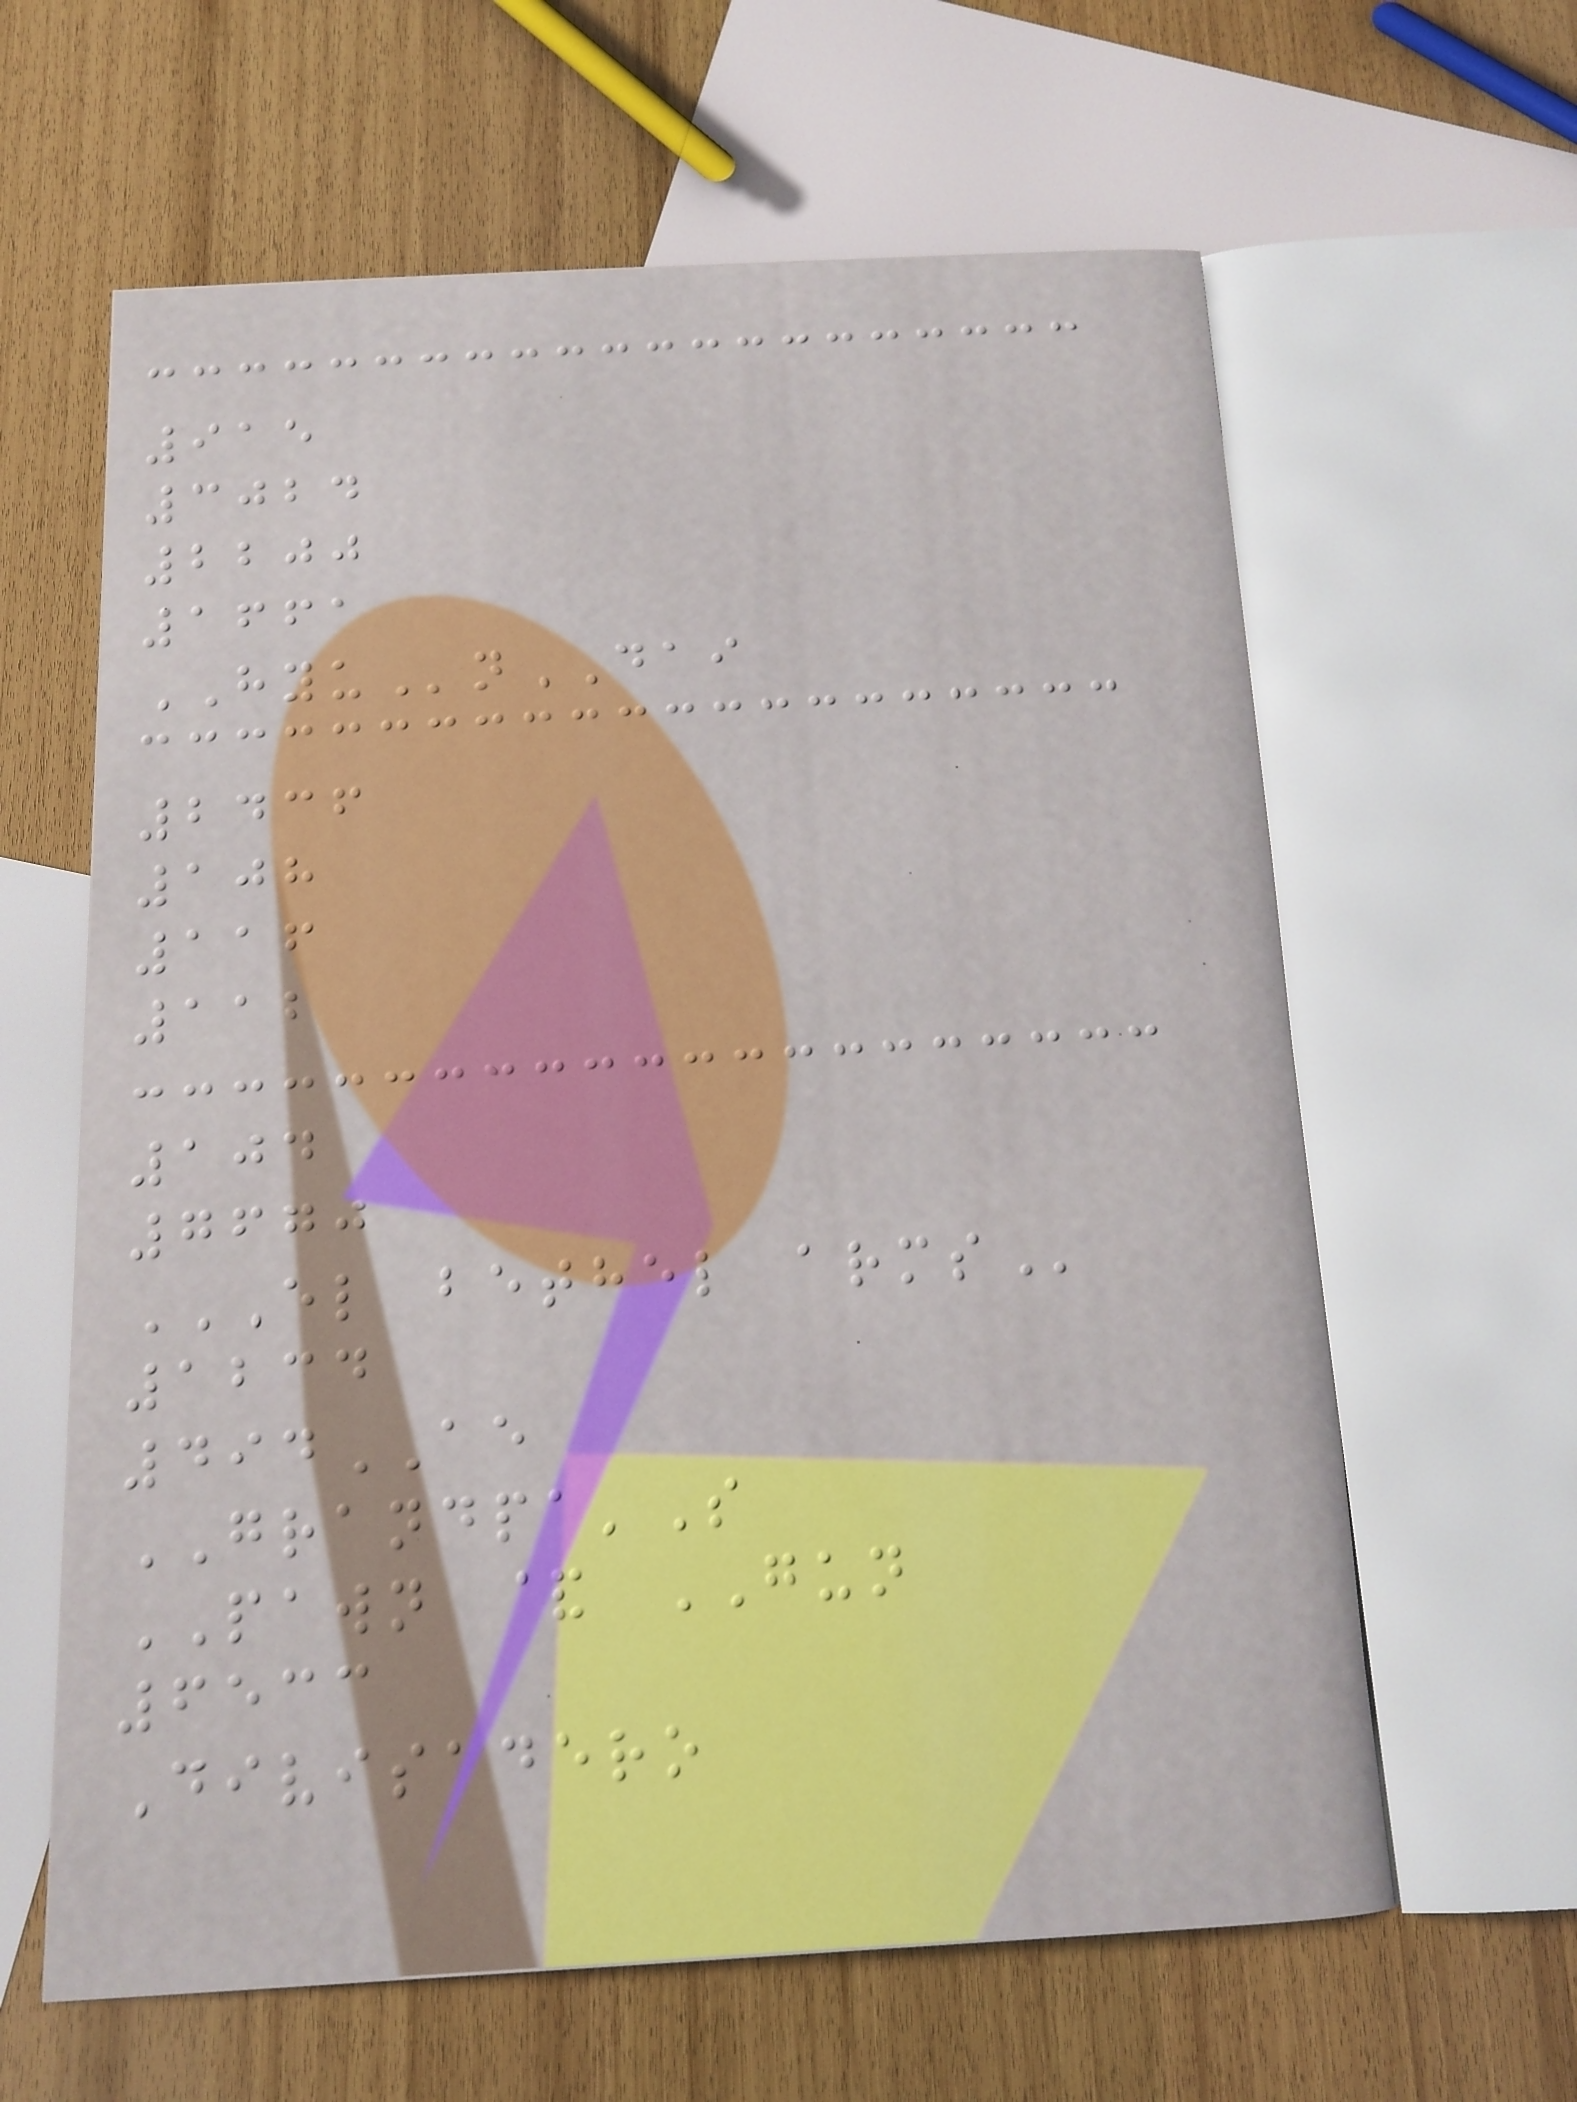915
3024
2200
1661
HYUnDAI
2436
108
116
112
104
7670
EL BETHEL ARMS
1234
494AE
GRANDPA'S
PAWN & GUN
6533
Divisadero
